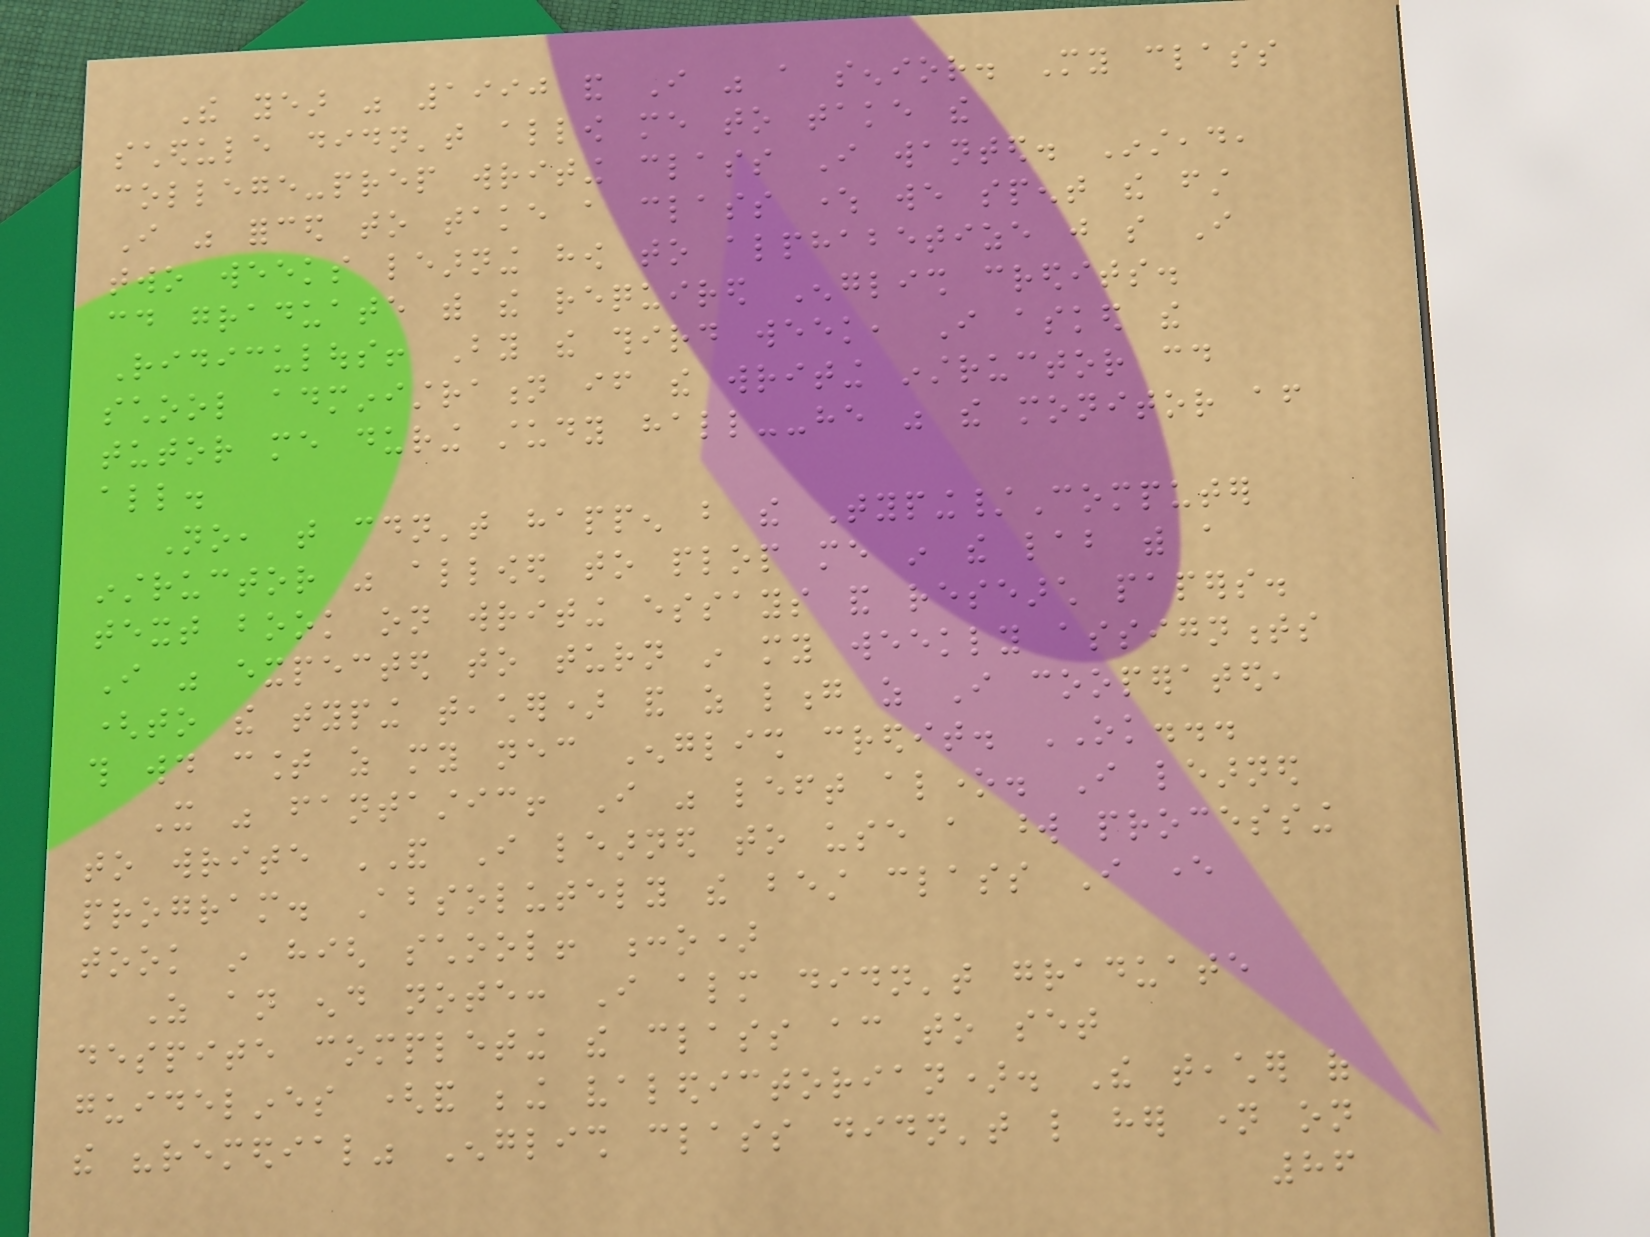The year was 1990 and I was a senior. My class
schedule didn't allow me to take the
college-prep writing class I wanted. Instead,
I was forced to take a class where we spent the first
two weeks learning how to alphabetize just so I
could graduate with the required English credits.
Ridiculous! By the third week, I asked the
school administration if the writing instructor could
tutor me during study hall--he was the monitor after
all.
No, that couldn't happen but the Typing/Computer
instructor was allowed to plop me in the lab with a
text book on writing essays and research papers.
I was expected to turn in my weekly assignments
(to the typing teacher) and as long as I cooperated,
this would count as my necessary English credit. OK...
It was fantastic! I was left alone. I learned
to write AND I learned to use a word processing
program. Absolutely the best class I ever
took in high school! :o)
As an end note: I almost didn't graduate
despite completing the class according to set
guidelines (and being valedictorian). The teacher of
the "remedial" English class didn't like her name on
86
